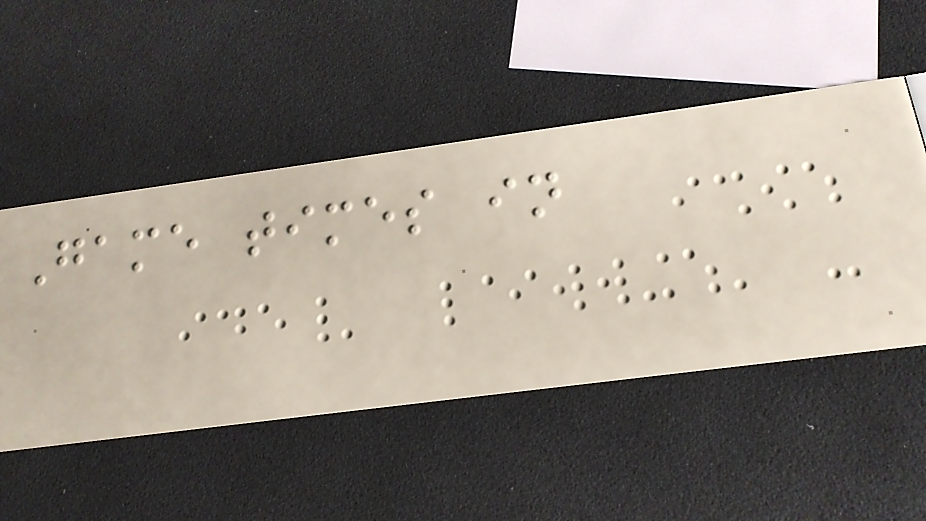Game times in
